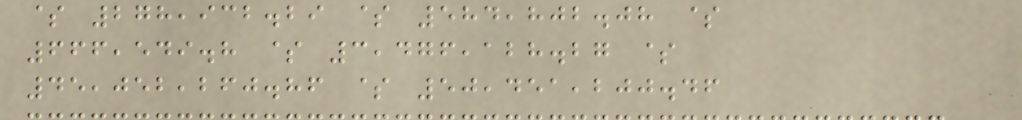$ 278,932.29 $ 584,802.08 $
666,549.8 $ 3,476,128.27 $
45,052,260.86 $ 50,451,200.46
